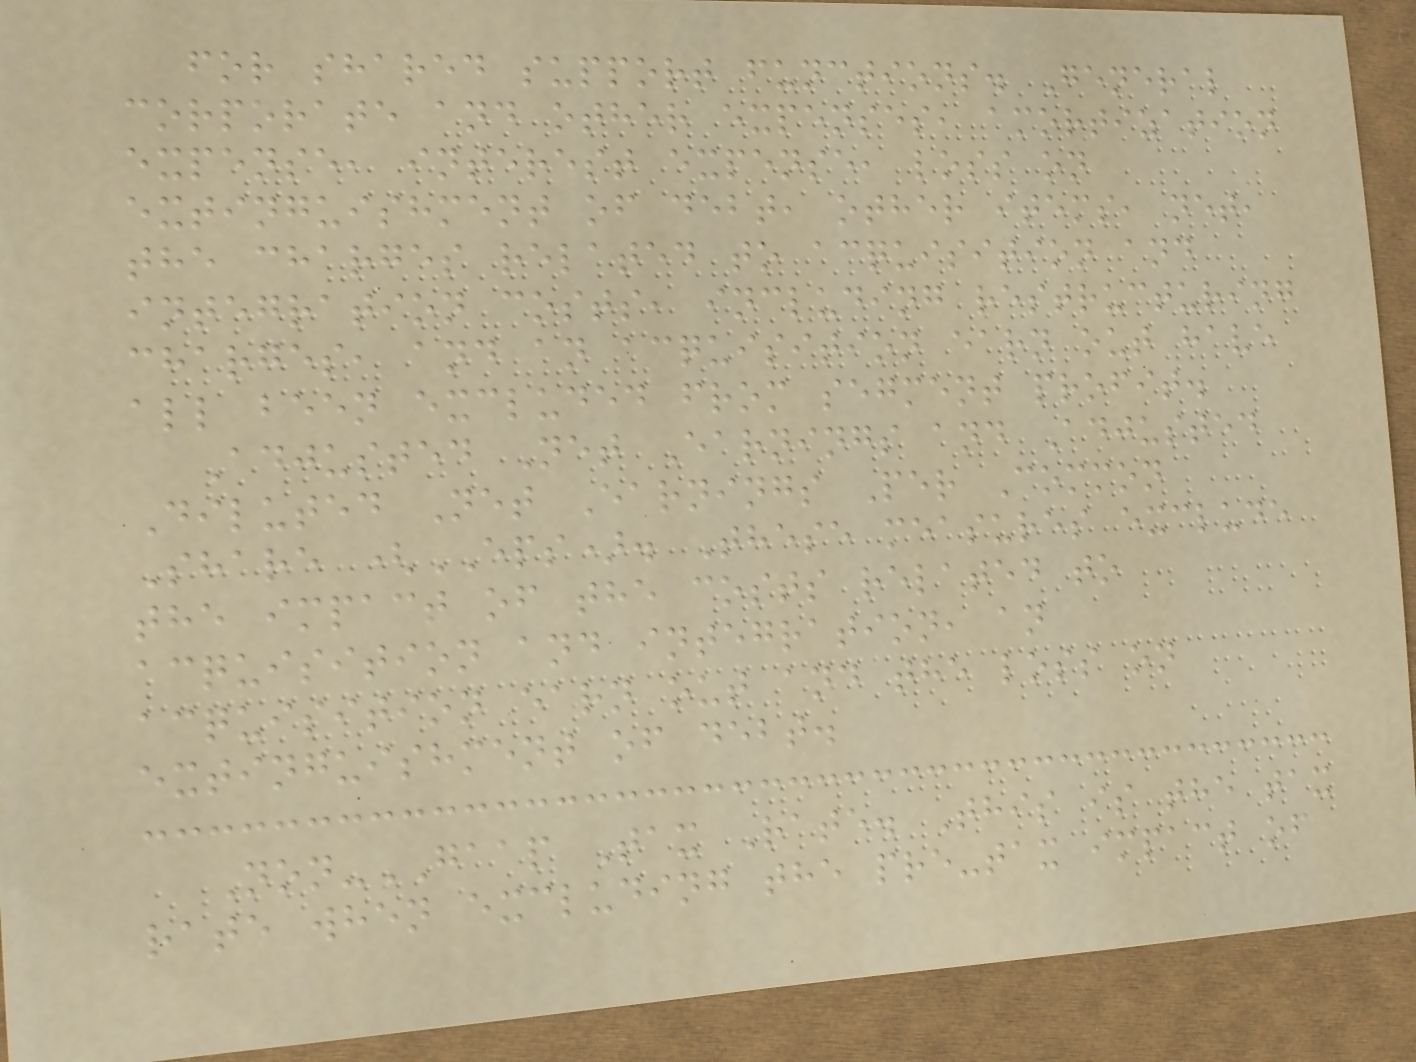for shared support functions. General
corporate and other expenses, amortization
expense, interest expense, loss on
extinguishment of debt, other items, net,
the charges related to acquisition and
integration costs, including restructuring
charges, and an acquisition earn out have
all been excluded from segment profit.
Adjusted Net Earnings and Adjusted
Diluted Net Earnings Per Common
Share (EPS). These measures exclude
the impact of the costs related to
acquisition and integration, an
acquisition earn out and the loss on
extinguishment of debt.
Non-GAAP Tax Rate. This is the tax
rate when excluding the pre-tax impact of
